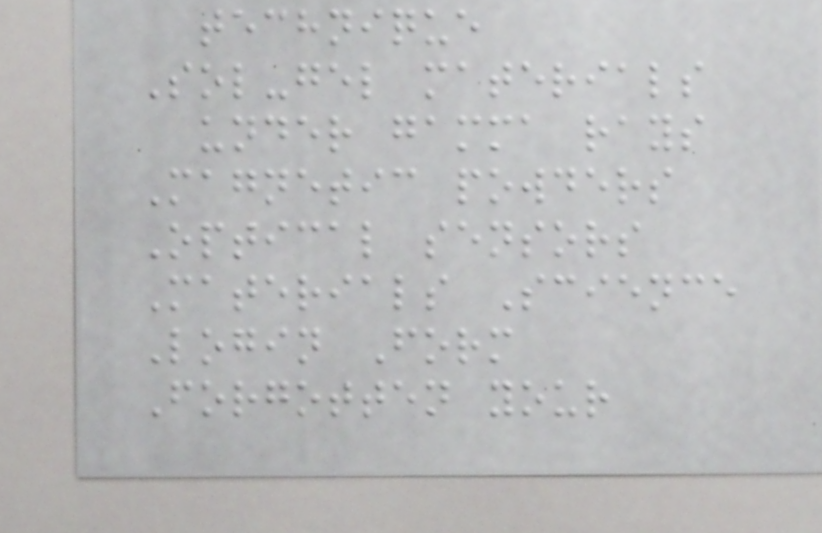technique
Sol-gel materials
under gamma rays
Magnetic powders
Optical sensors
Materials Science
Login Form
Forgotten your
